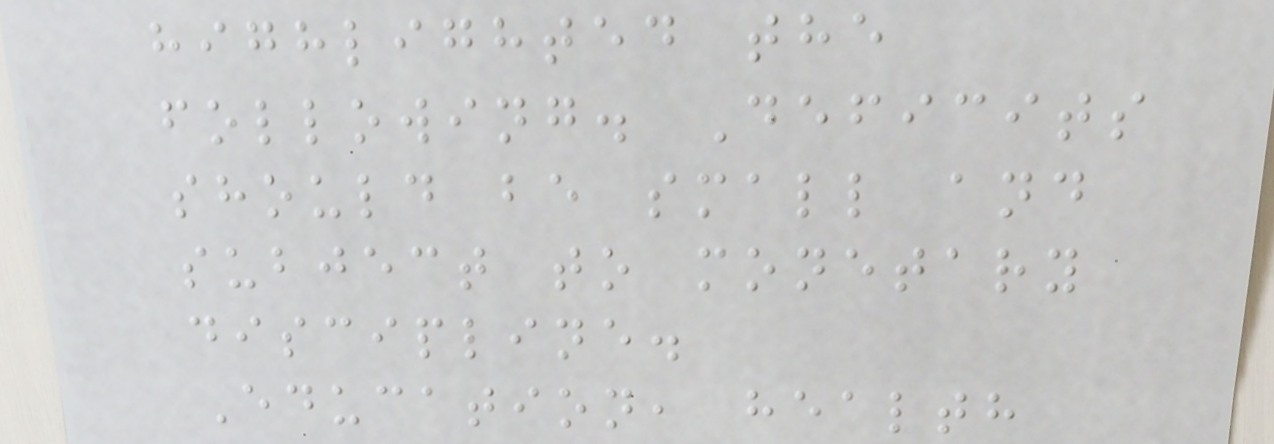highlighted the
following. Deficits
should be small and
subject to monetary
discipline.
Education, health
